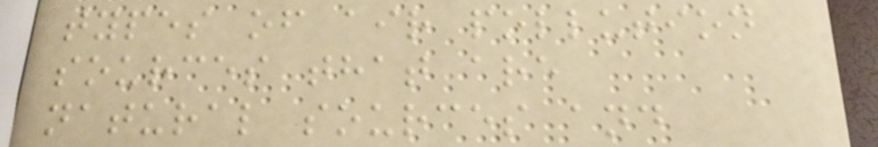types of air pollution
sources that are
natural sources and
